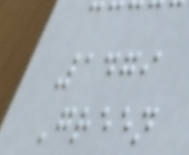1479
Green
